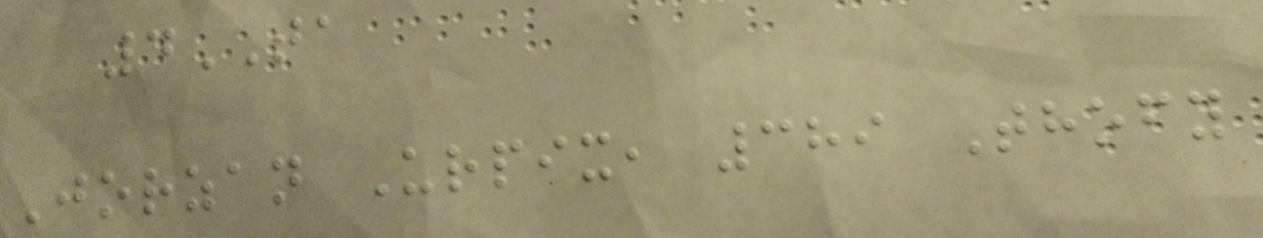4TA
Jorzan Urpix, 389 Thofy
